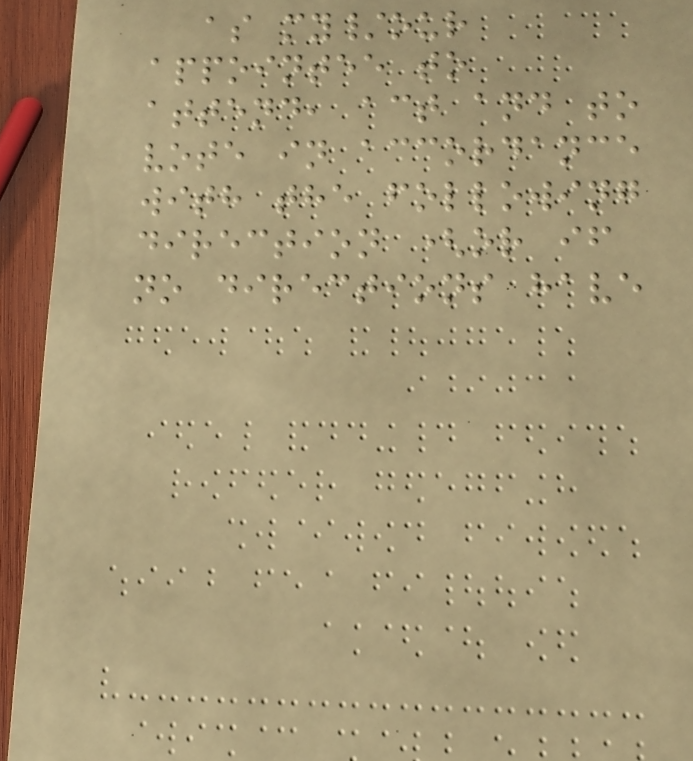as my/our
appointee to
attend, act and to
vote in accordance
with the following
direction (or if
no directions have
